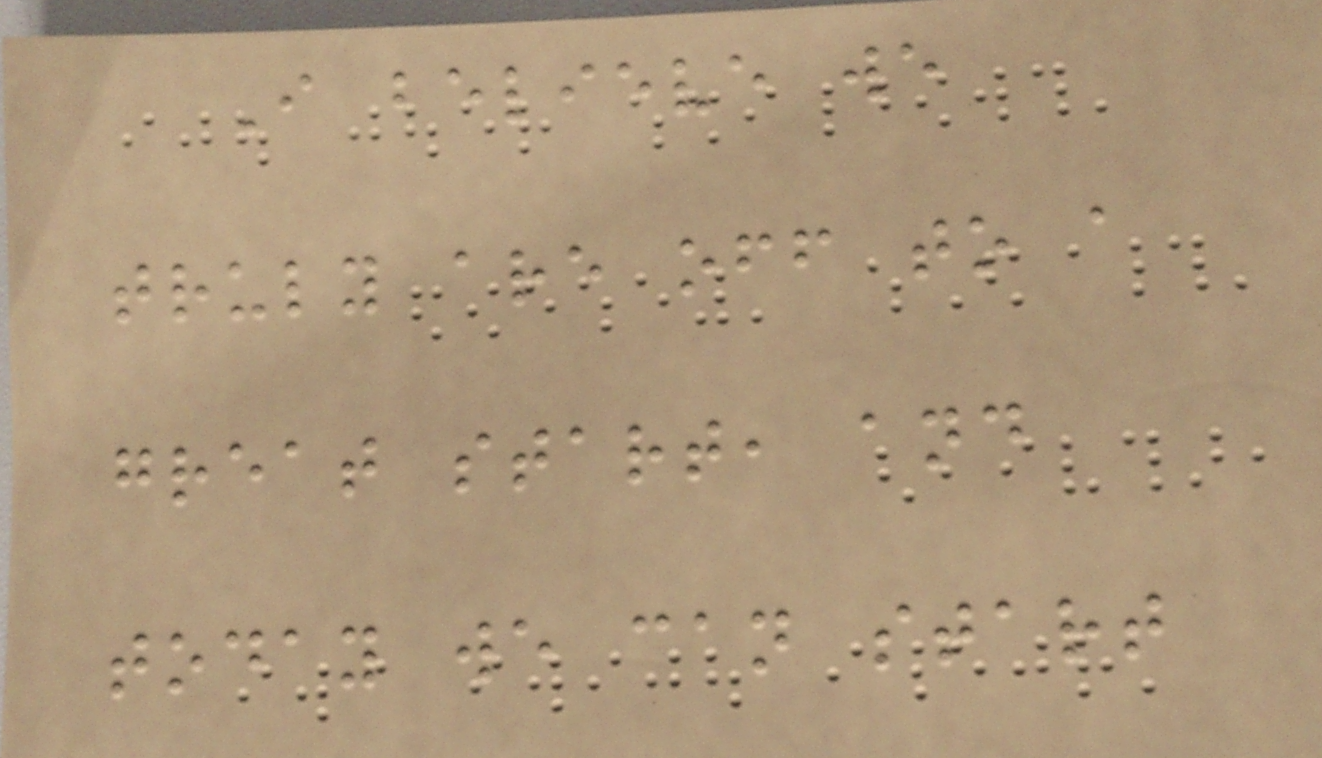I believe we
truly are off to a
great start, and
today we can start
